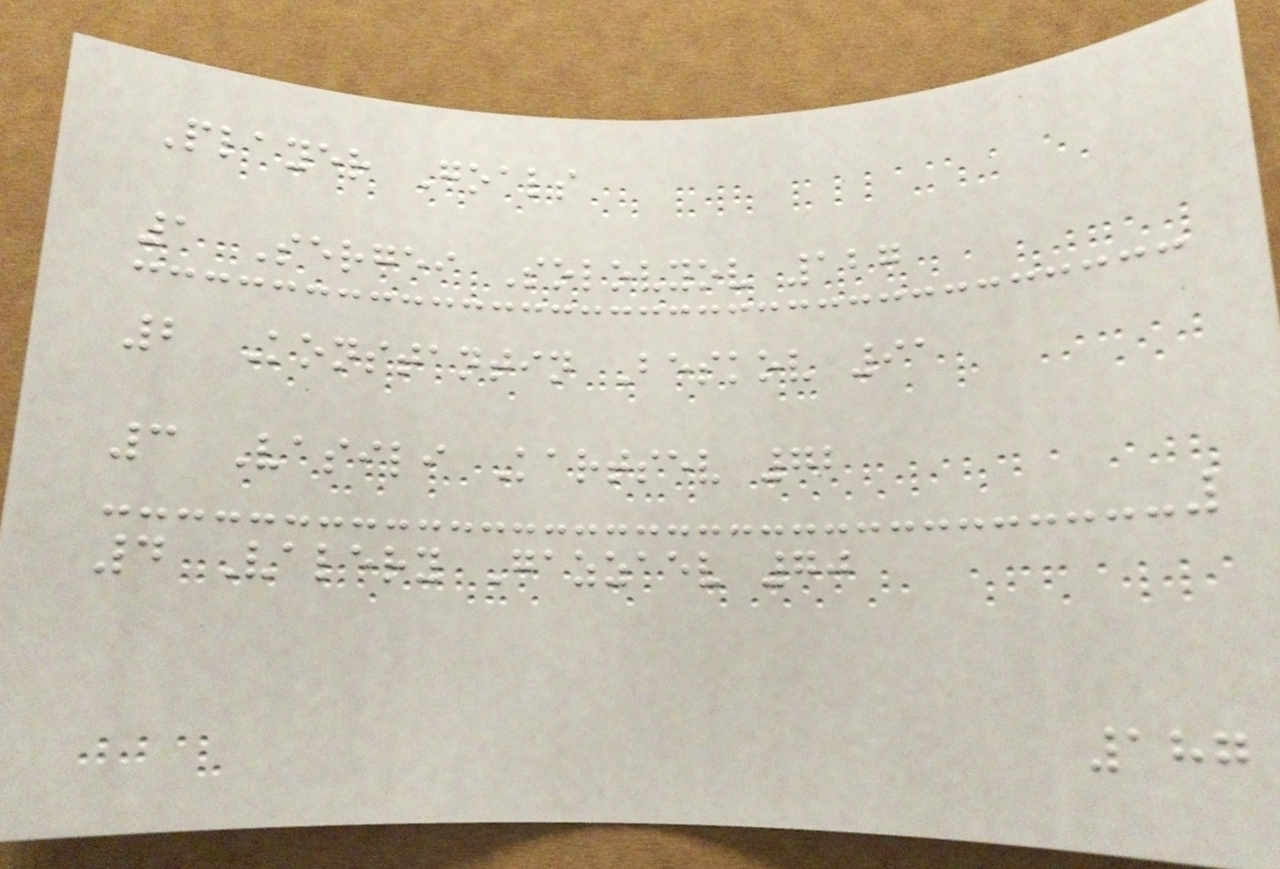Player Goals
1 Sergei Solovyov 127
2 Konstantin Beskov 91
3 Vasili Kartsev 72
4 Valery Gazzaev 70
187
